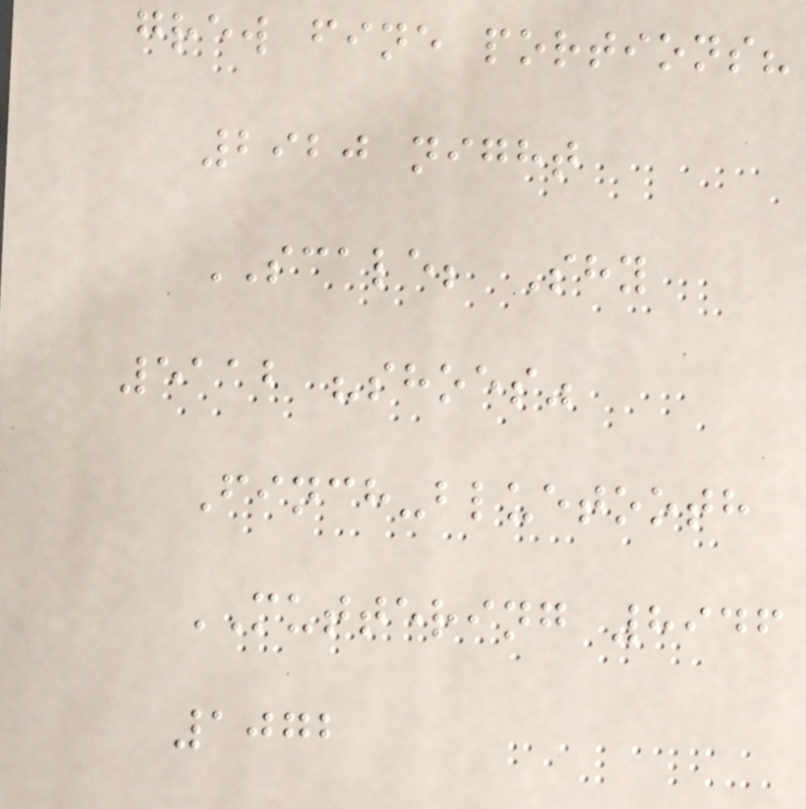grew fine portions?
2920 night
SCALE; Shy
5112 "shoes"
Finch-bluetooth
MUTTERING 8946
1072
